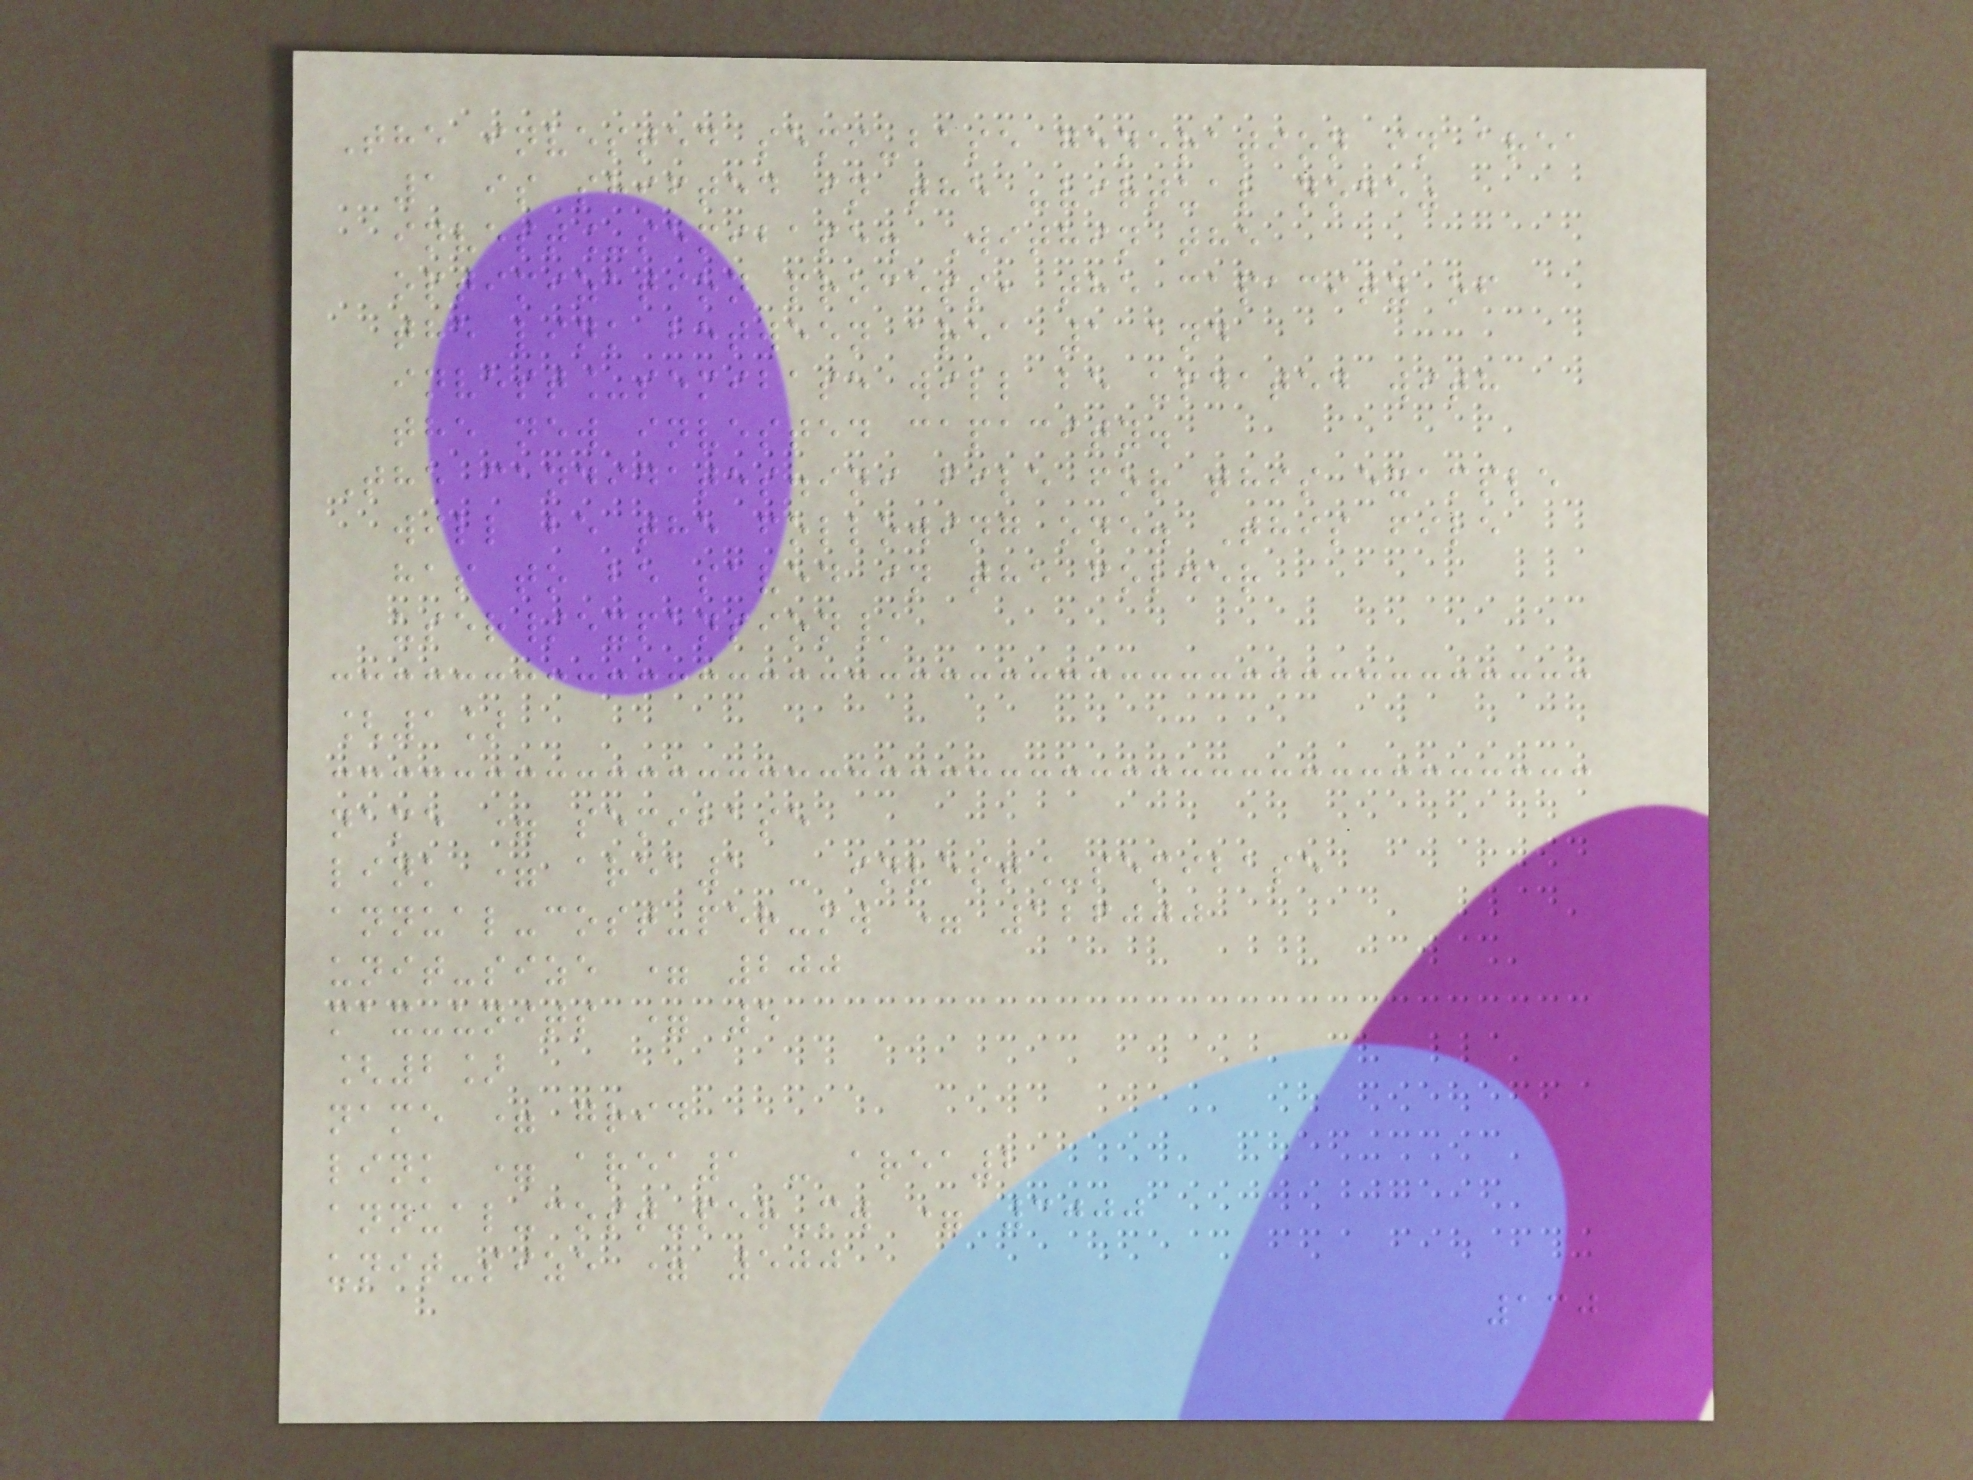The invested semi-base generation in area
1 is shifted in the "virtual node"
invest_semibase. Within the
optimization process, the capacity of
the link between area 1 and
invest_semibase will be updated with
the new invested capacity.
The candidates.ini file for this example
will be the following one. This file
has to be saved in the folder
user/expansion/
[1]
name = semibase
link = area1 - invest_semibase
annual-cost-per-mw = 126000
unit-size = 200
max-units = 5
[2]
name = grid
link = area1 - area2
annual-cost-per-mw = 3000
unit-size = 500
130
